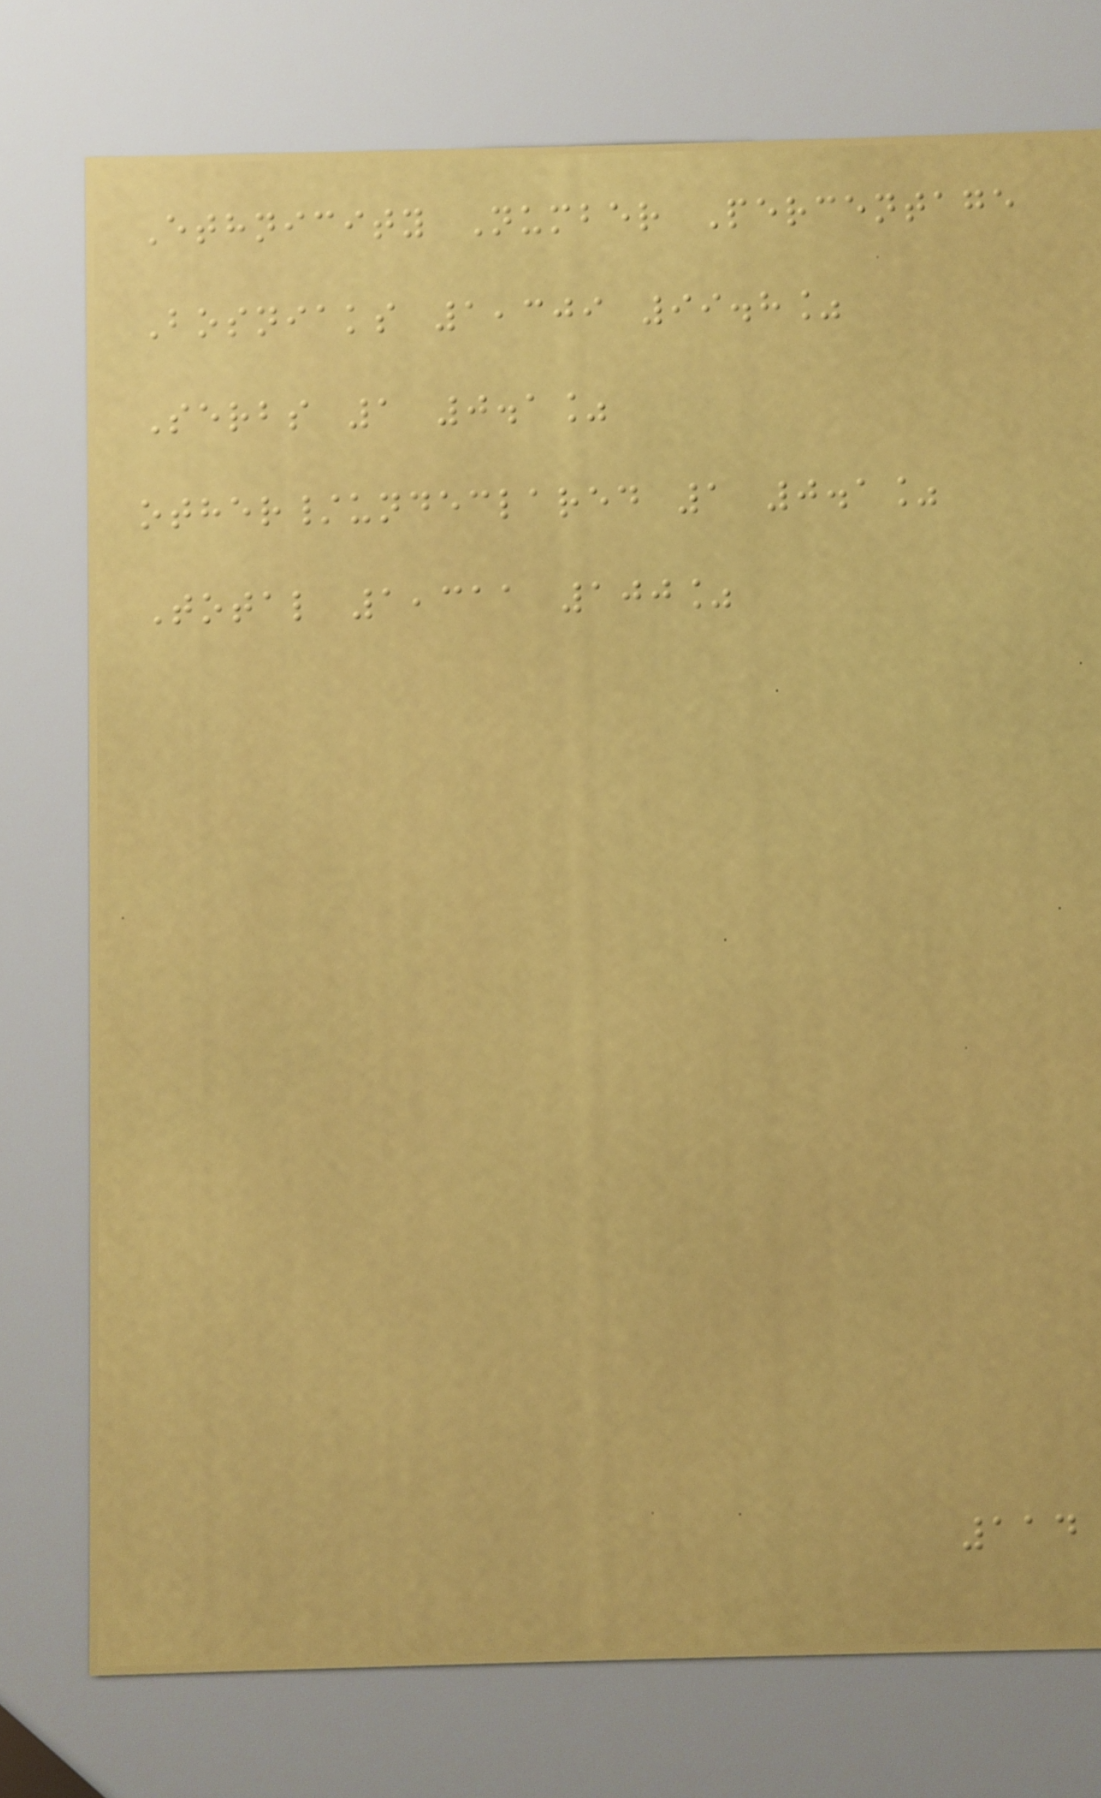Ethnicity Number Percentage
Bosniaks 1,309 99.8%
Serbs 1 0.1%
other/undeclared 1 0.1%
Total 1,311 100%
114
